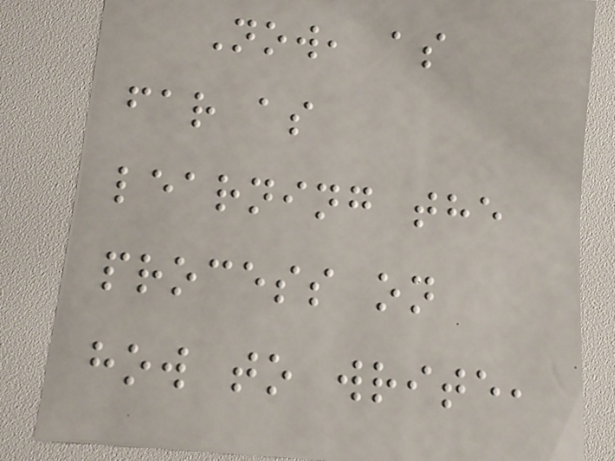Now, as
far as
learning the
process on
how to write,
